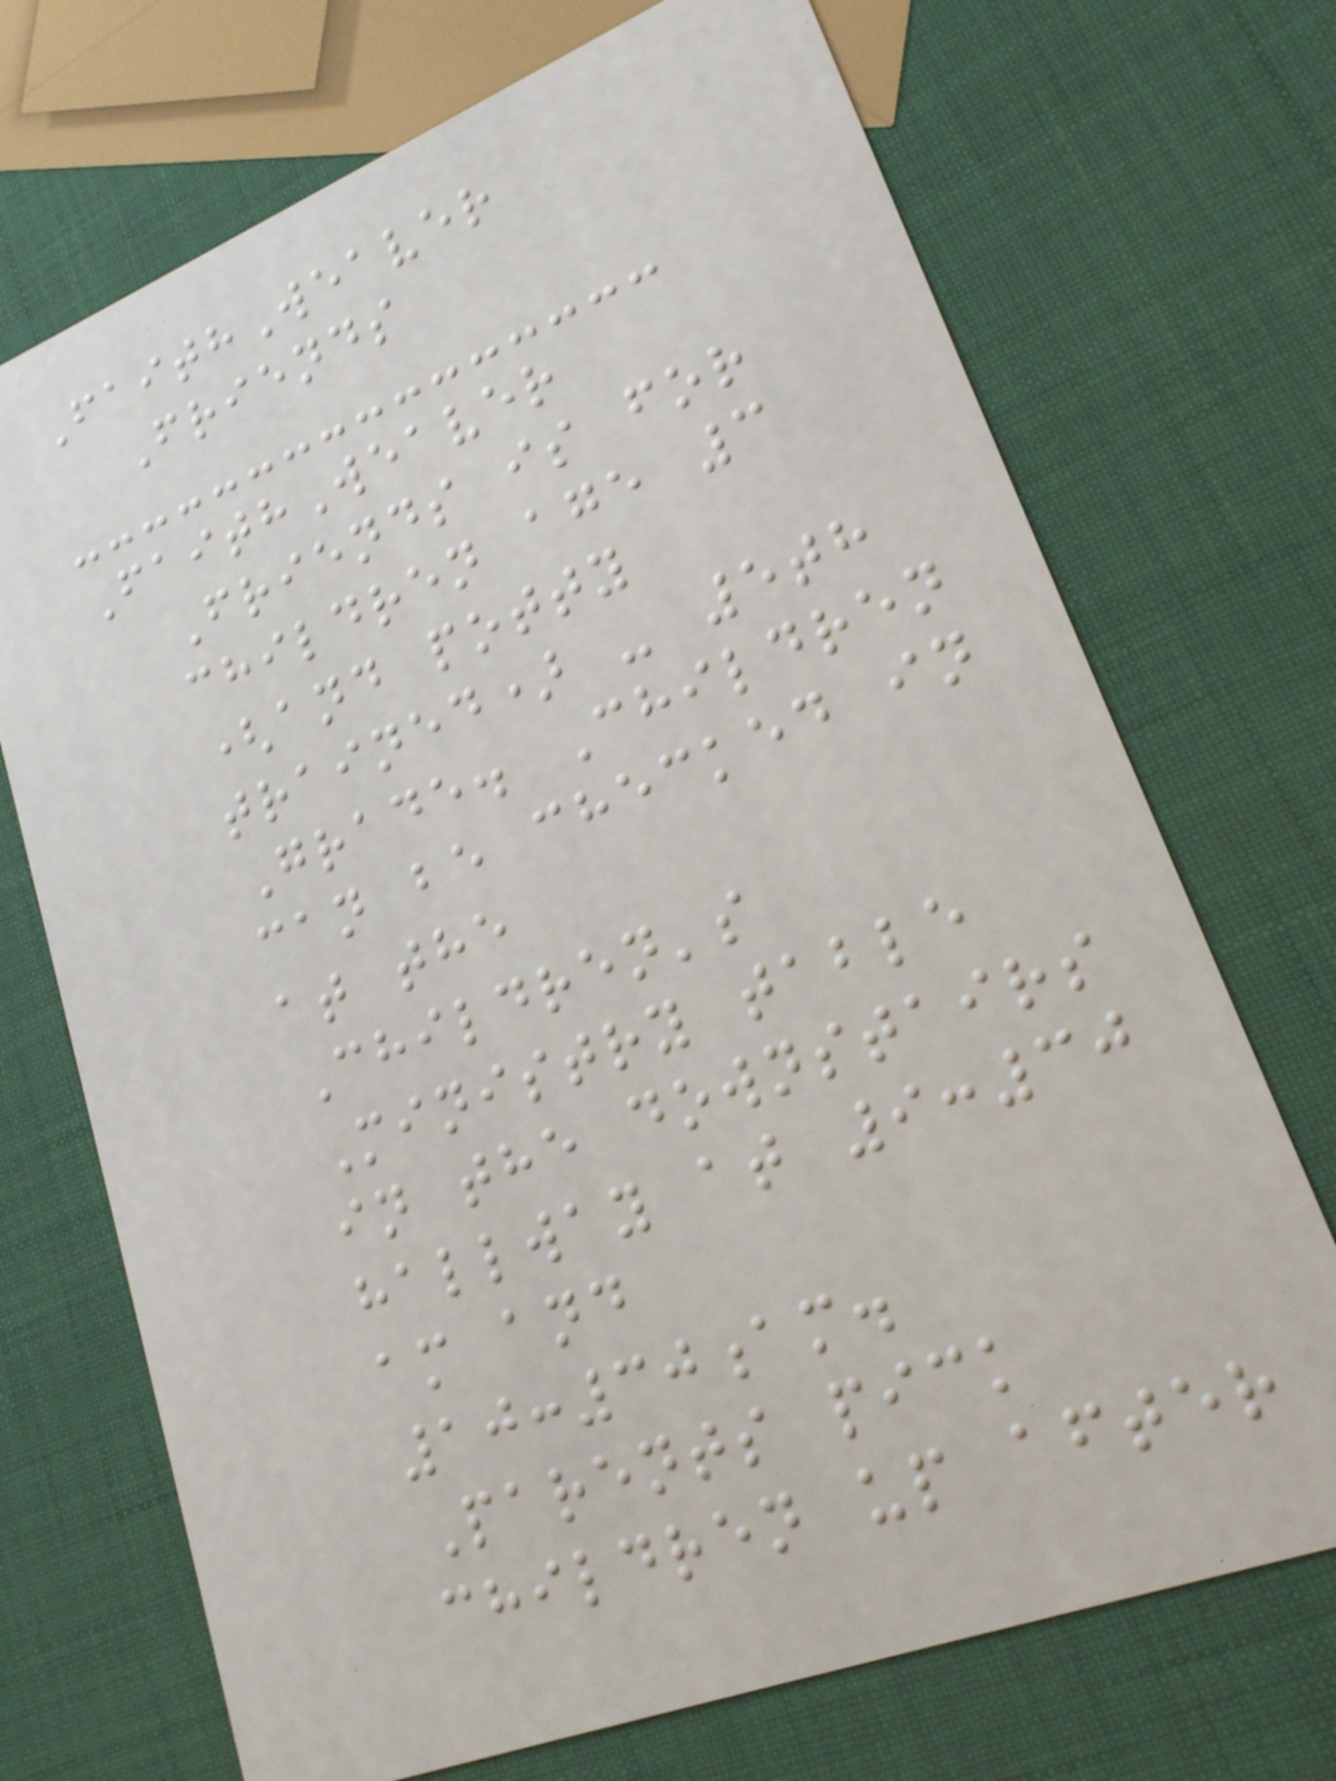FaithWeaver
Friends
FaithWeaver
Friends is for
children age 3
(and potty
trained) - 5th
Grade. Children
can be checked in
at the
Children's
Ministry table
in the downstairs
hallway at 9:30
am and
10:30am.
Parents pick
children up after
